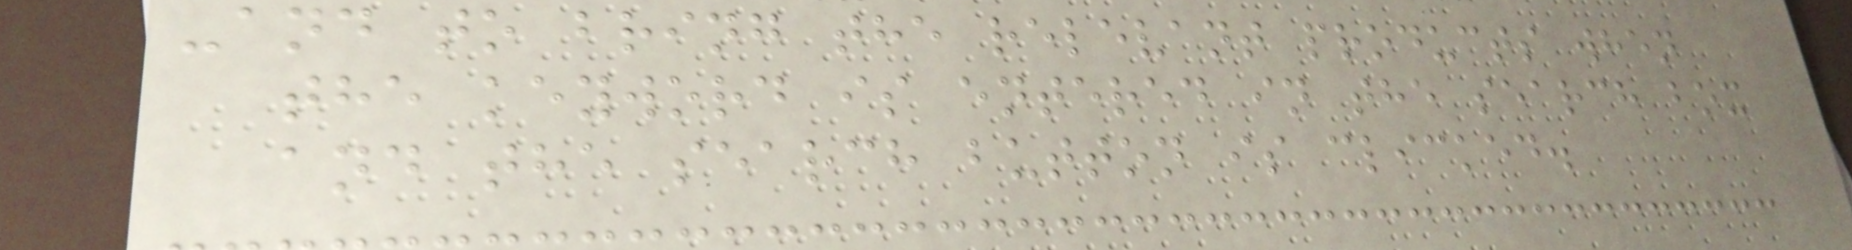-and to bring the relevant products when
the keyword is entered in the search box
and the search button is clicked.
